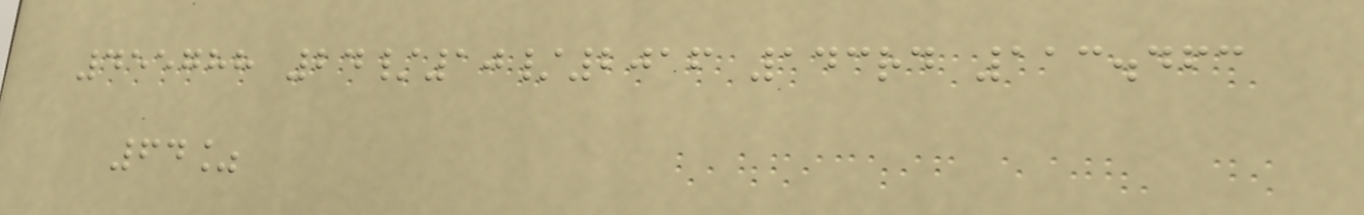455788 24/10/2016 143rd 113.463
64%
